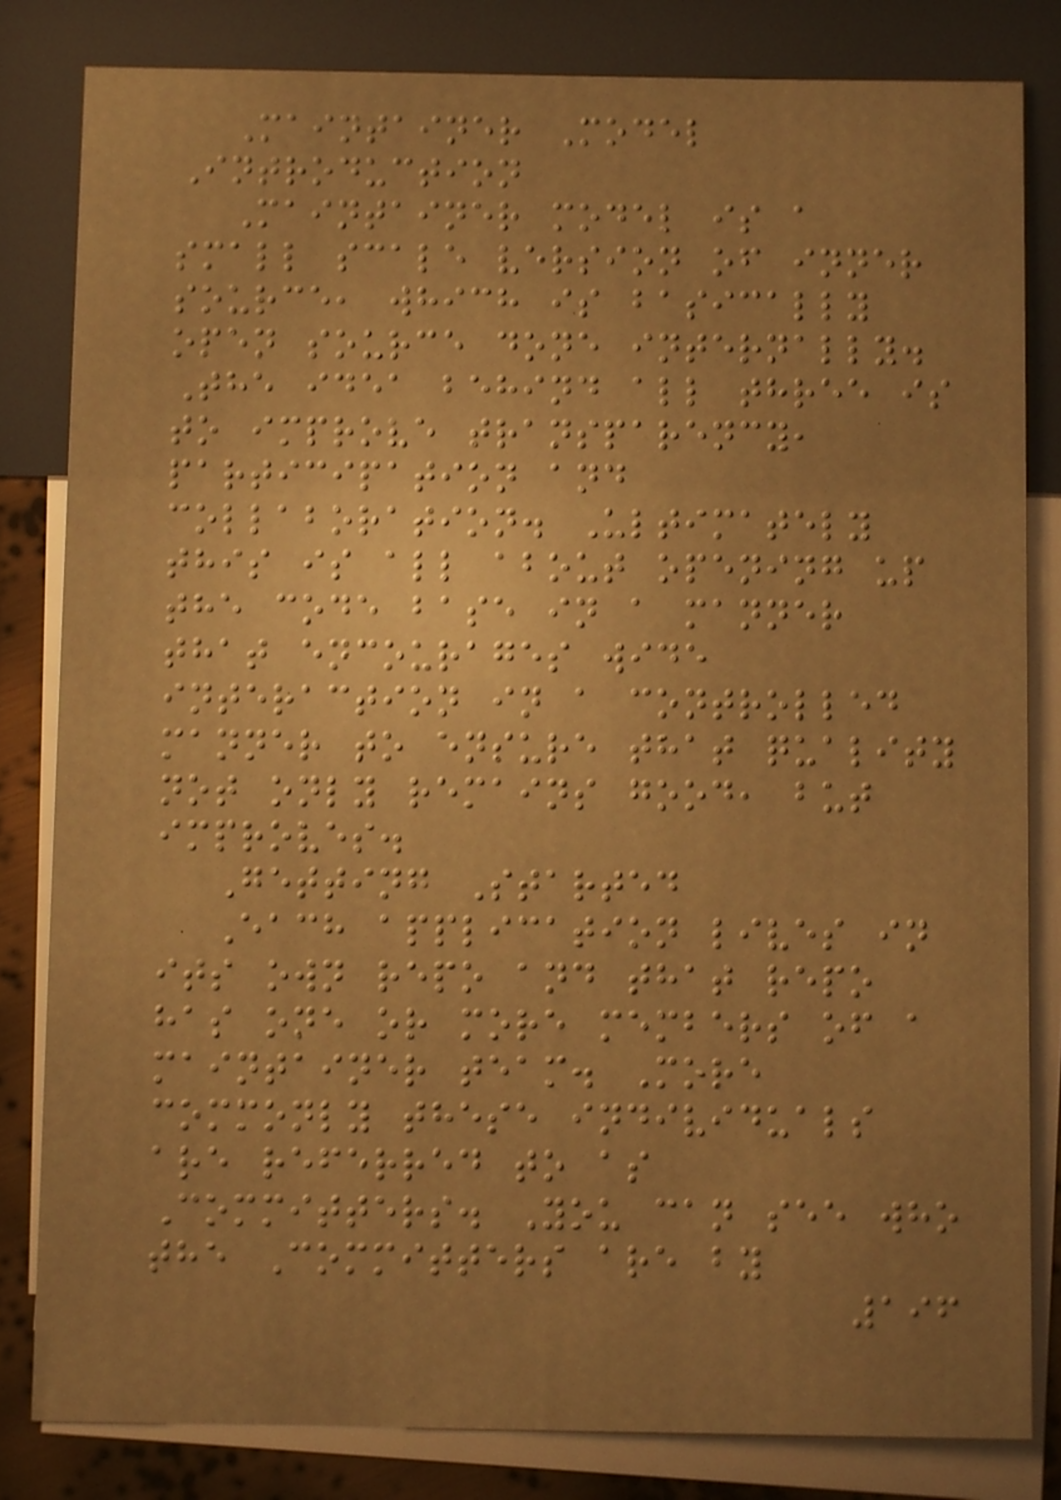Maintainer Model
Introduction
Maintainer model is a
small scale version of inner
source, which is basically
open source done internally.
The idea behind all three is
to improve transparency,
participation and
collaboration. Ultimately
this is all about opening up
the code base in a manner
that encourages wide
interaction in a controlled
manner to ensure that quality
not only remains good, but
improves.
Getting Started
Each application lives in
its own repo and that repo
has one or more members of a
maintainer team. More
commonly these individuals
are referred to as
Committers. You can see who
the Committers are by
196
